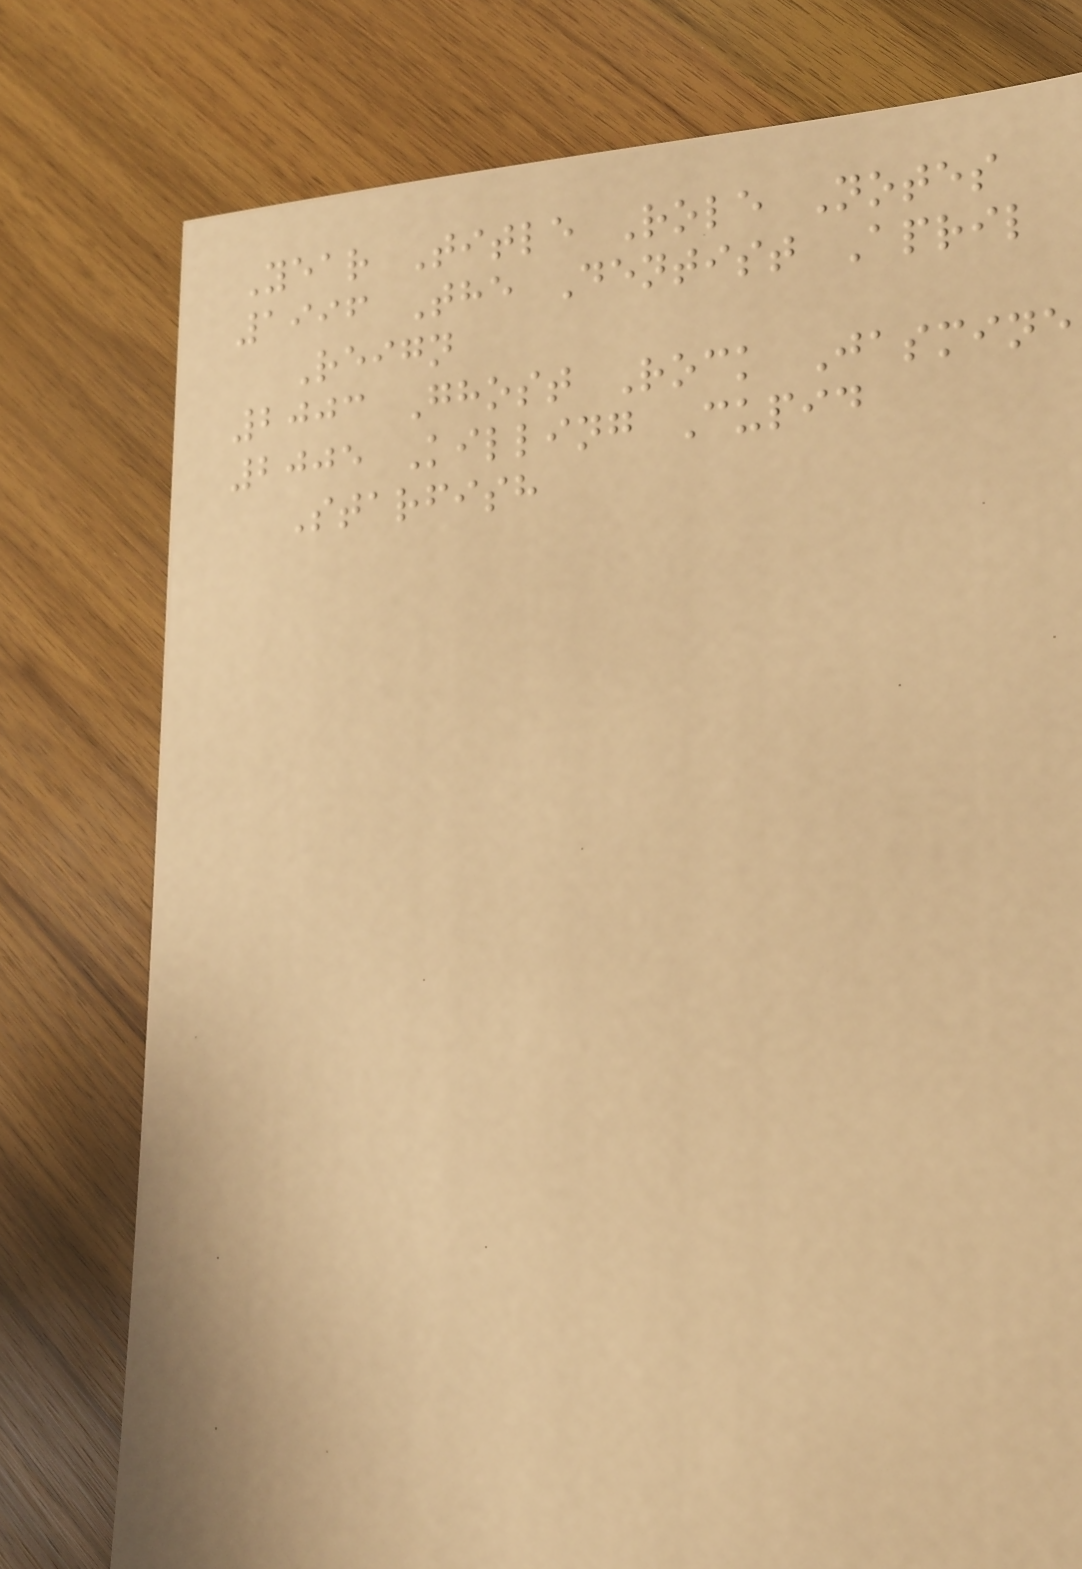Year Title Role Notes
1996 The Dentist April
Reign
2003 Ghost Rock Jasmine
2005 Killing Cupid
Starfish
